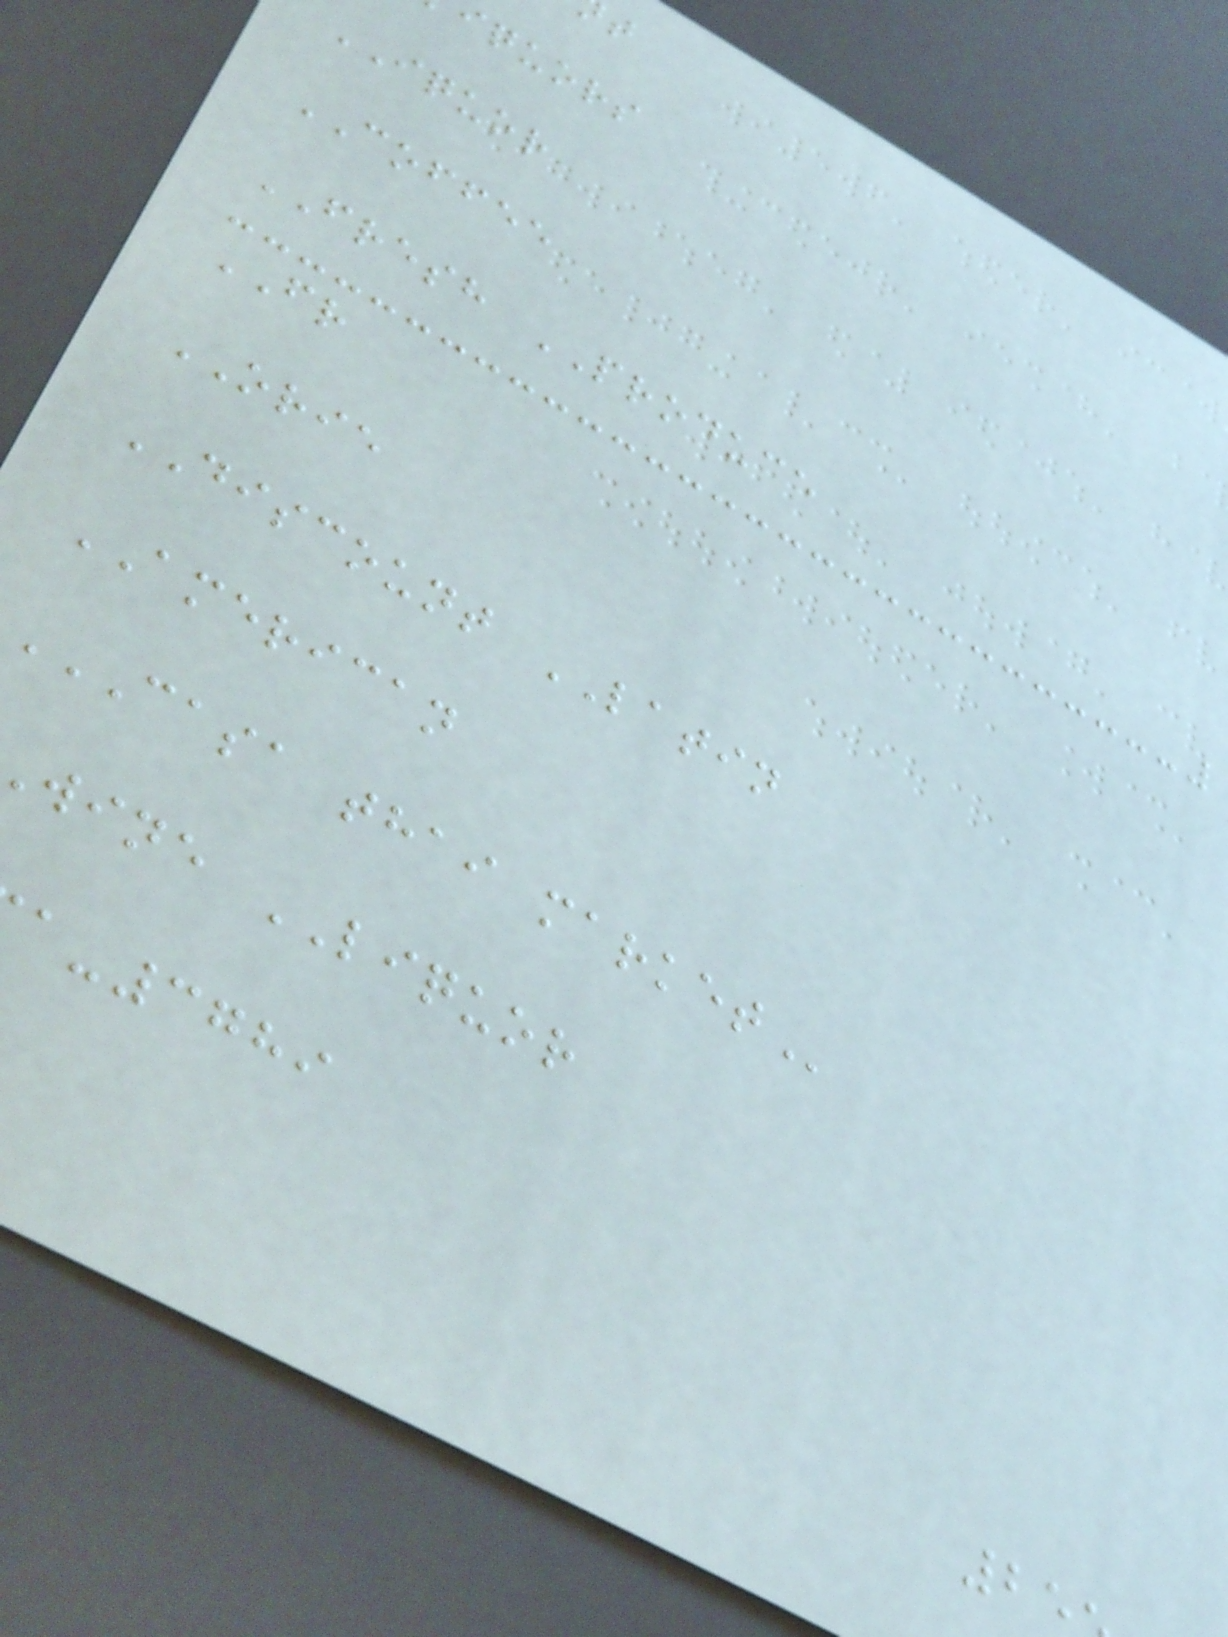iquors
IQUOR
COFFEE
FRESH PRODUCE
FR
ORIE
DISCOUNT LATIN
AMERICAN
CASA THAI MARKET
wine LIQUOR
-3789
